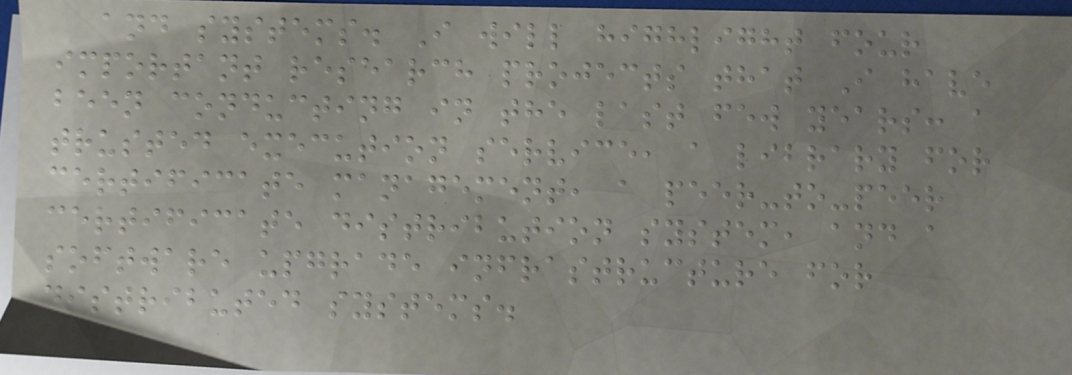and systems. I will highlight four
important research projects that I have
been conducting in the last few years: a
trusted execution service, a library for
certificate management, a peer-to-peer
certificate distribution system, and a
software upgrade infrastructure for
distributed systems.
